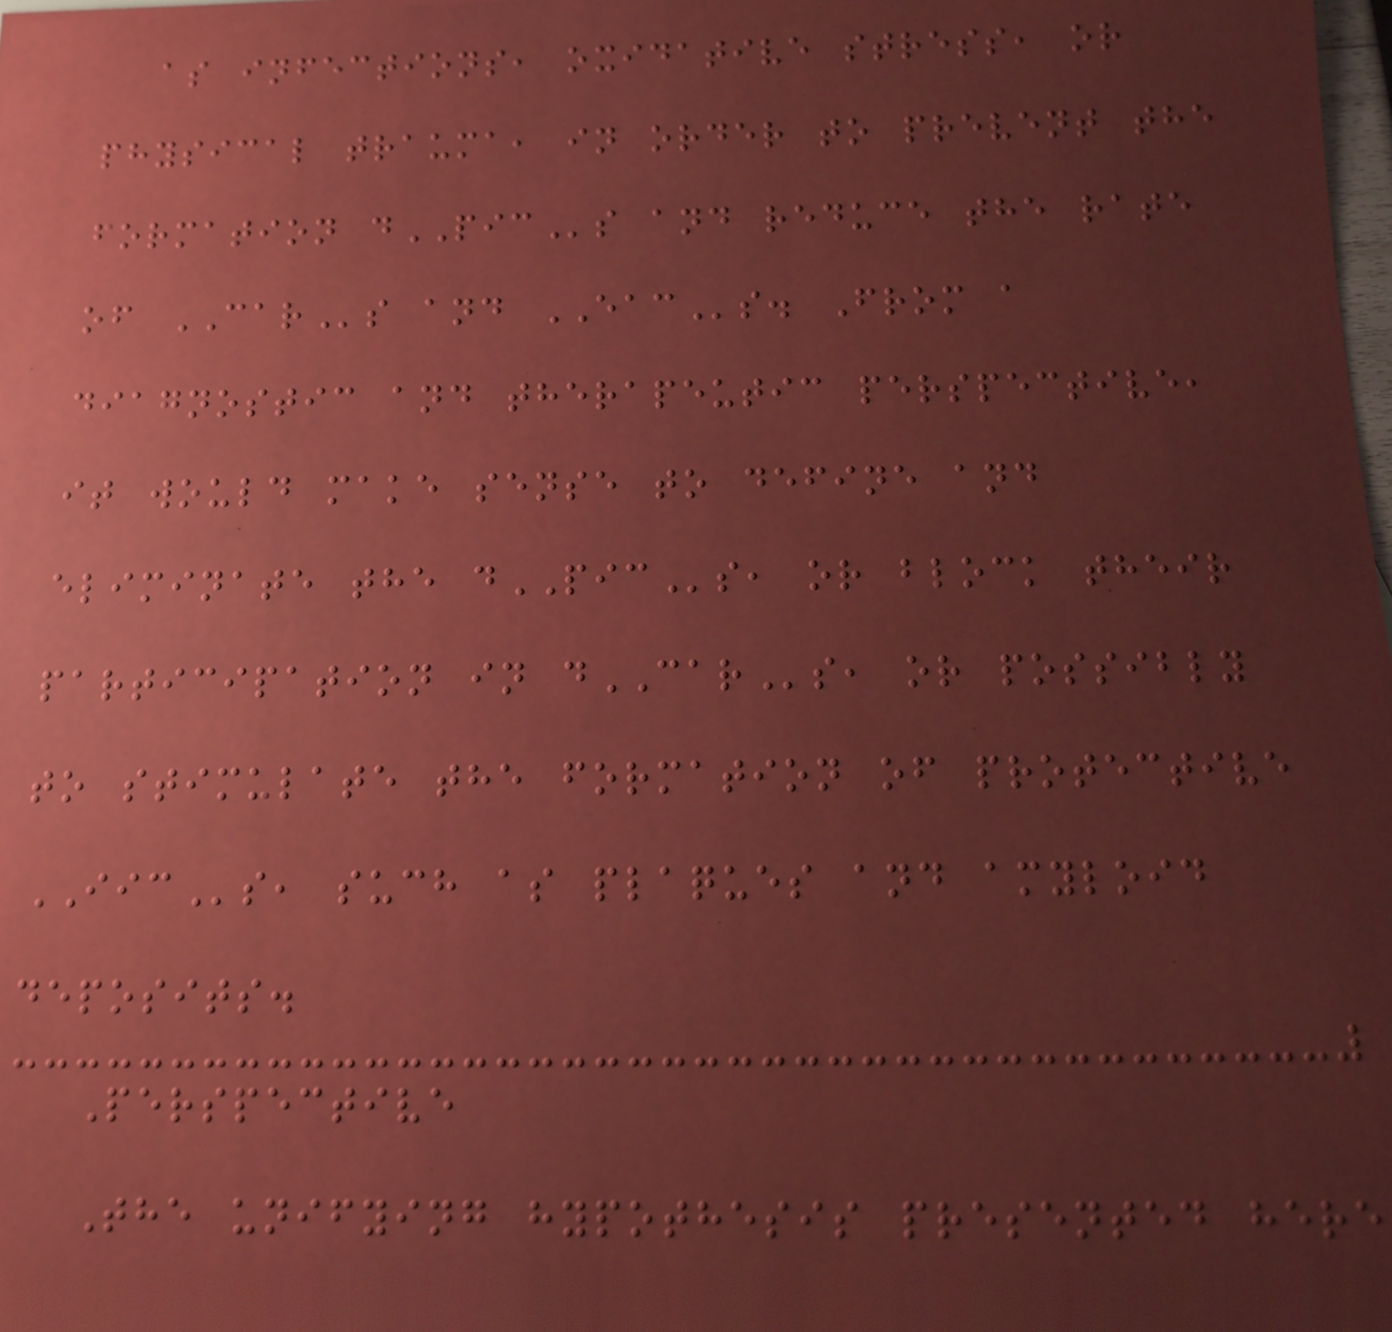as infections, oxidative stress, or
physical trauma, in order to prevent the
formation dPICs and reduce the rate
of CARs and EACs. From a
diagnostic and therapeutic perspective,
it would make sense to define and
eliminate the dPICs, or block their
participation in dCARs, or possibly
to stimulate the formation of protective
IICs, such as plaques and amyloid
deposits.
Perspective
The unifying hypothesis presented here
